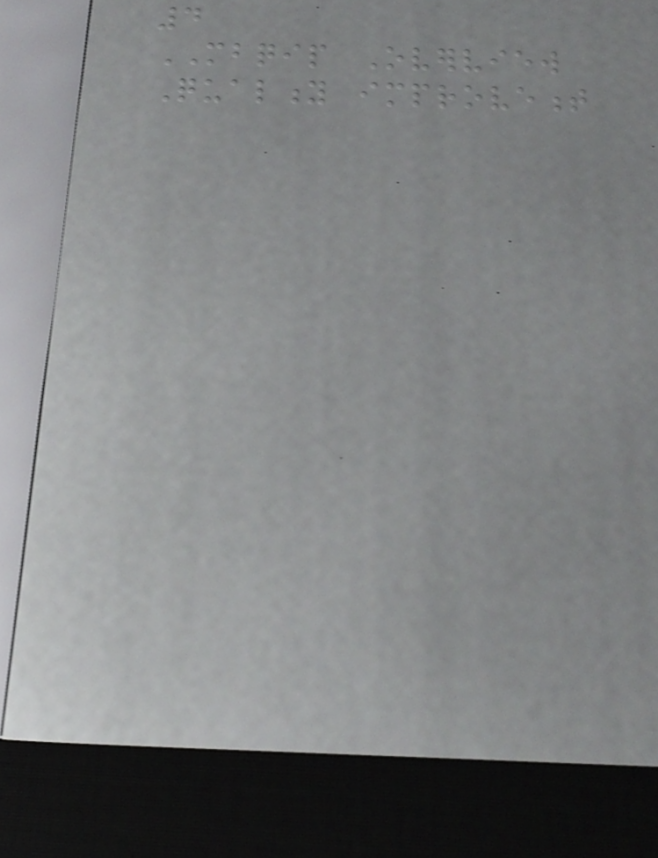4
MBQIP Overview
Quality improvement
